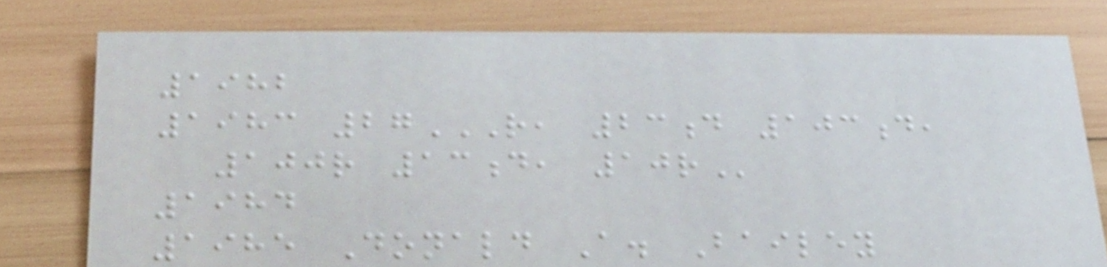1982
1983 27R, 23D 103D,
100R 13D, 10R
1984
1985 Donald A. Bailey
